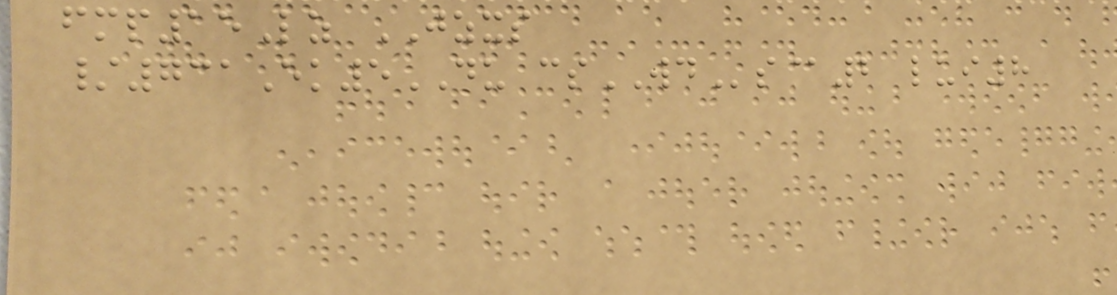fmp15Lz JZXS
/731Ek5DU csWDs@2 lui8
